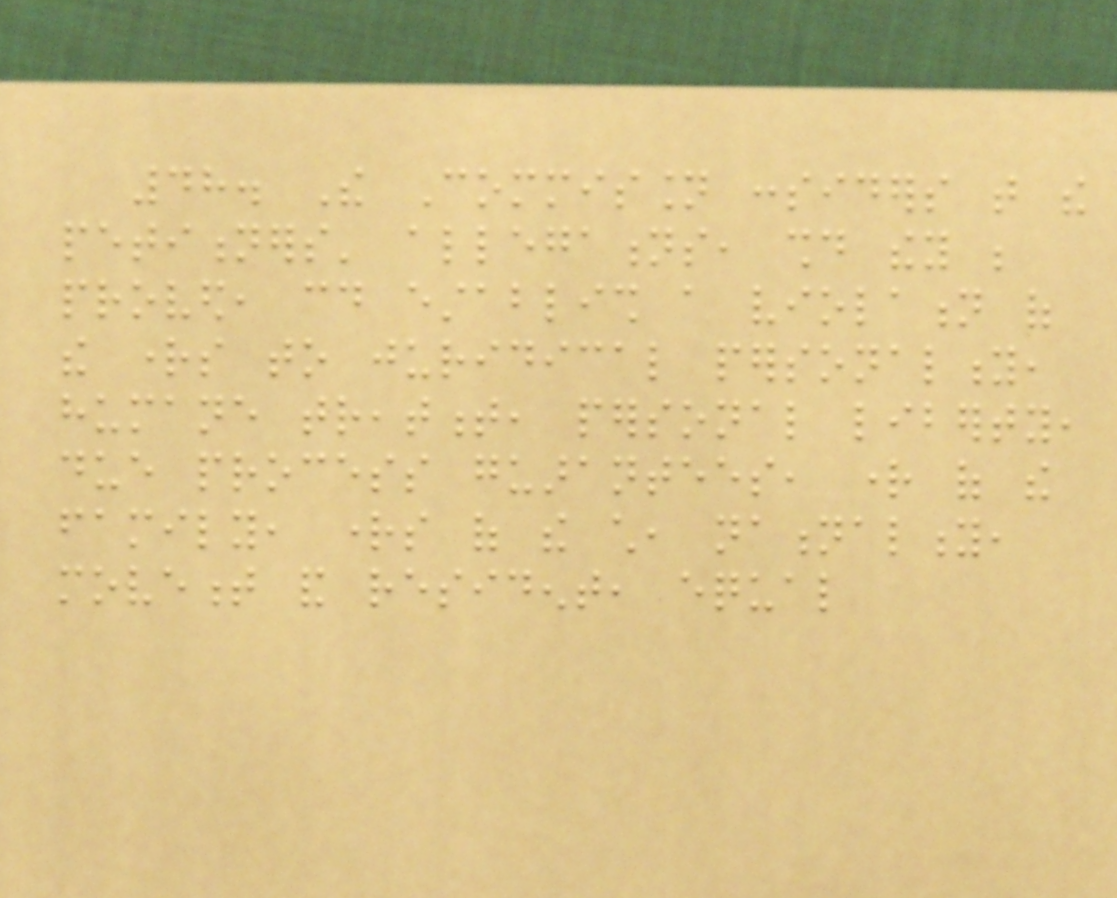48. The Commission considers that the
petitioners' allegations, should they be
proved, could establish a violation of
the rights to juridical personality,
humane treatment, personal liberty,
due process guarantees, right of the
family, rights of the child, nationality,
movement and resident, equal
